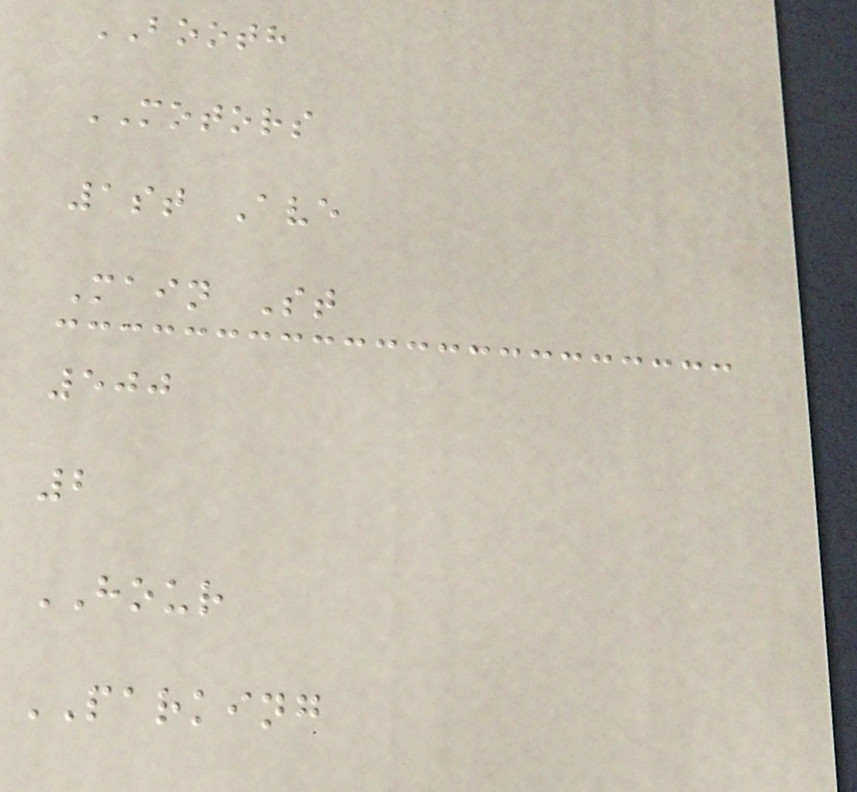BOOTH
MOTORS
1st Ave
Main St
500
2
HOUR
PARKING
